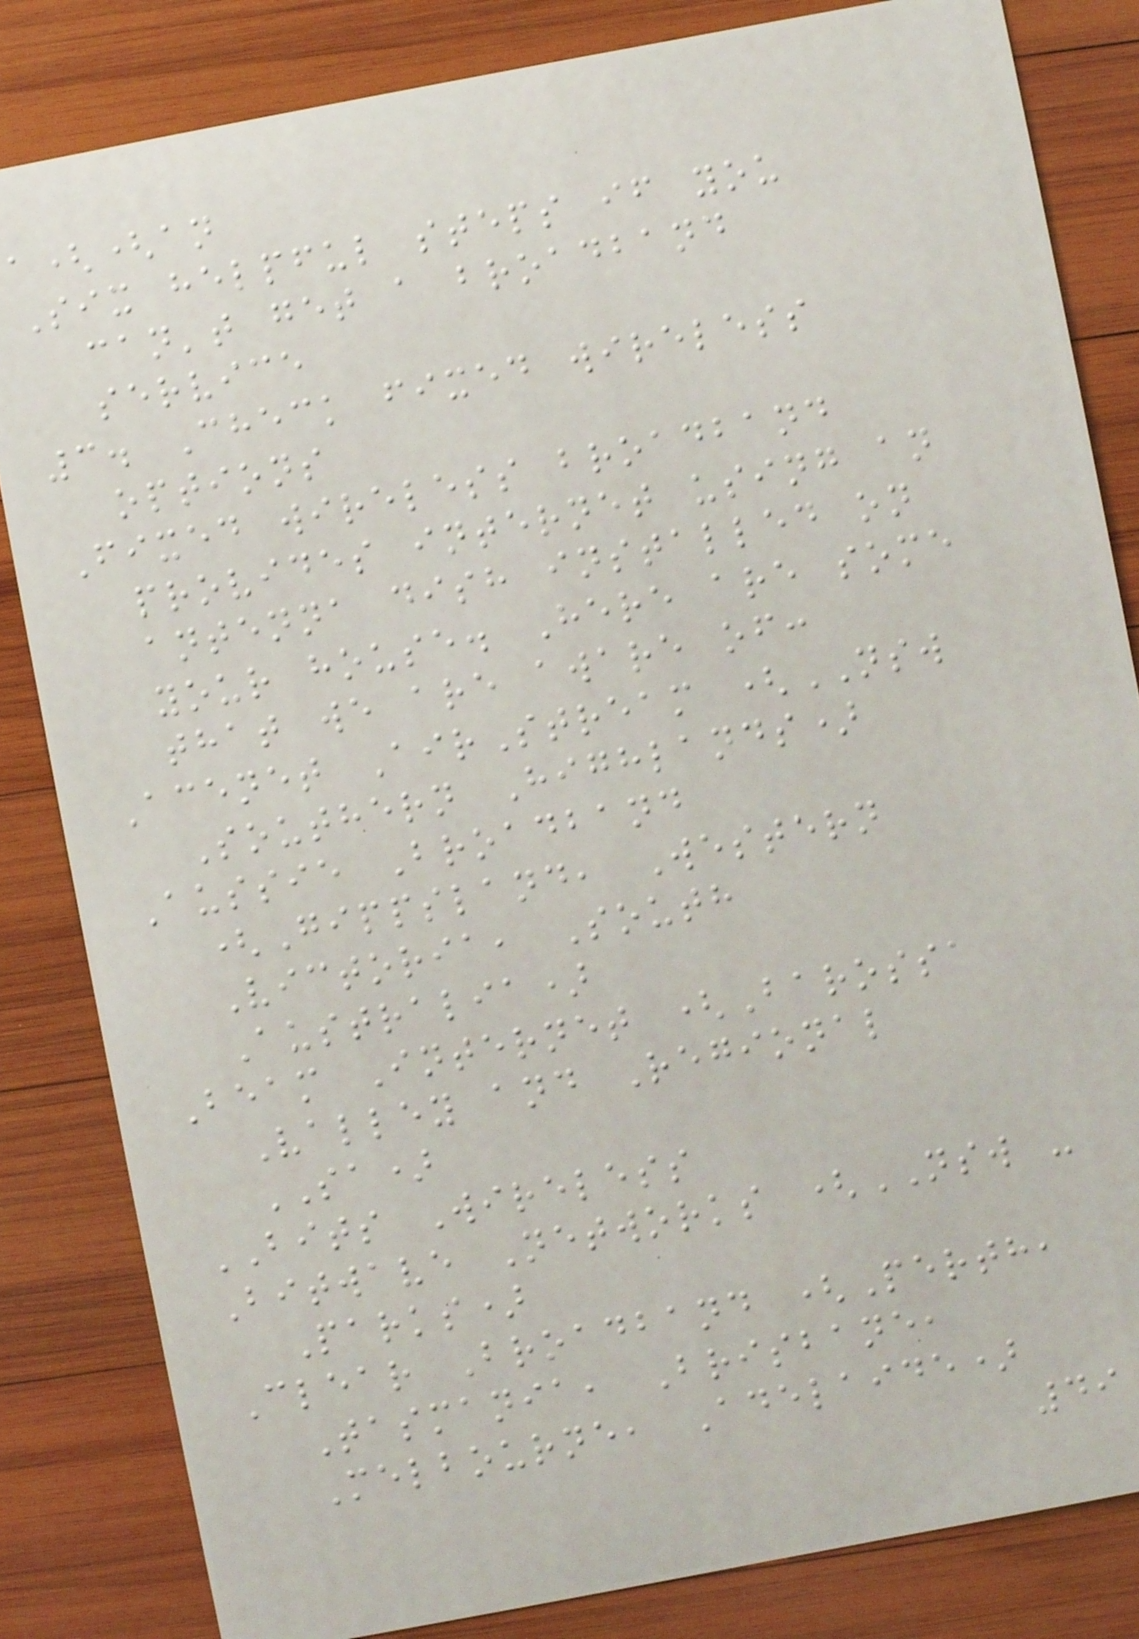a((an
Six helpful steps if you
can't get a broadband
service
3. Check fixed wireless
options
Fixed wireless broadband
provides internet using an
antenna dish installed on
your house. Here are some
that we are aware of:
Acenet AirStream (NSW
Southern Highlands)
Aussie Broadband
(Gippsland, Western
Victoria, South
Australia)
Beam Internet (Barossa
Valley and Regional
SA)
BITS Wireless
Bitwave Networks (NSW -
Parks)
Clear Broadband (Perth,
Tasmania, Brisbane,
Melbourne, Adelaide)
49
